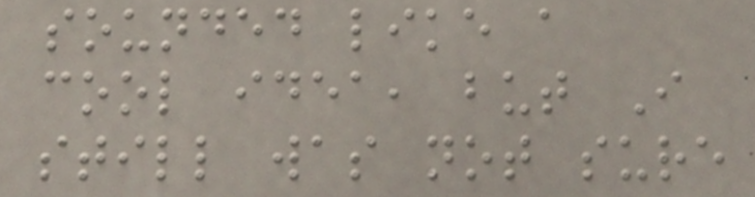sounded like a
cool idea, but I
still was not sure
